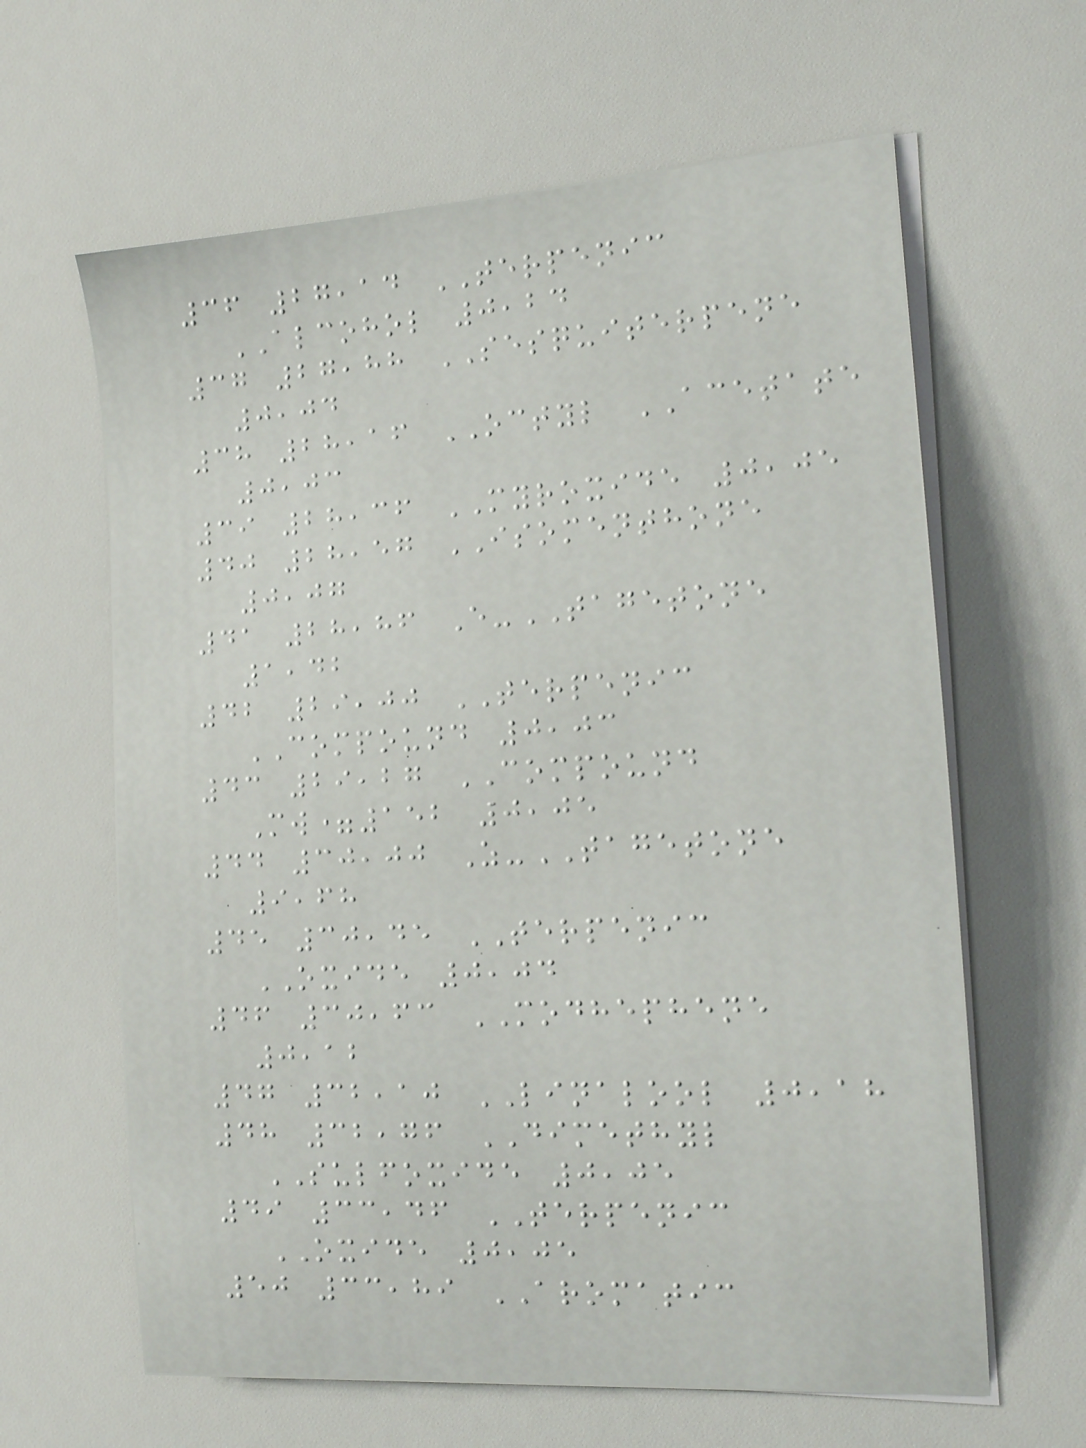36 27,14 TERPENIC
ALCOHOL 0,24
37 27,88 SESQUITERPENE
0,04
38 28,16 OCTYL ACETATE
0,03
39 28,36 MYROXIDE 0,05
40 28,57 ISOMENTHONE
0,07
41 28,86 E-TAGETONE
1,42
42 29,00 TERPENIC
COMPOUND 0,03
43 29,27 COMPOUND
Mw=152 0,05
44 30,00 Z-TAGETONE
9,68
45 30,45 TERPENIC
OXIDE 0,04
46 30,63 MODHEPHENE
0,12
47 32,10 LINALOOL 0,18
48 32,76 DIMETHYL
SULFOXIDE 0,05
49 33,46 TERPENIC
OXIDE 0,05
50 33,89 AROMATIC
